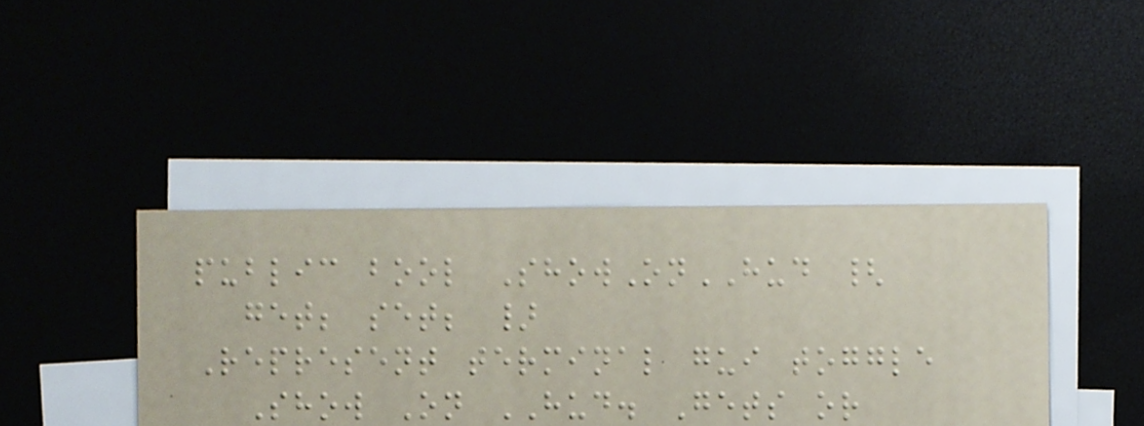public bool ShowOnHUD {
get; set; }
Represent terminal gui toggle
Show On HUD. Gets or
